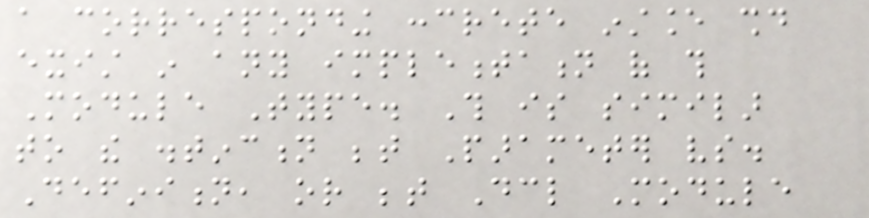a corresponding concrete instance should
exist in any implementation of this
Module Type. This is similar
to the distinction between Parameter vs.
Definition, or between Declare Module
